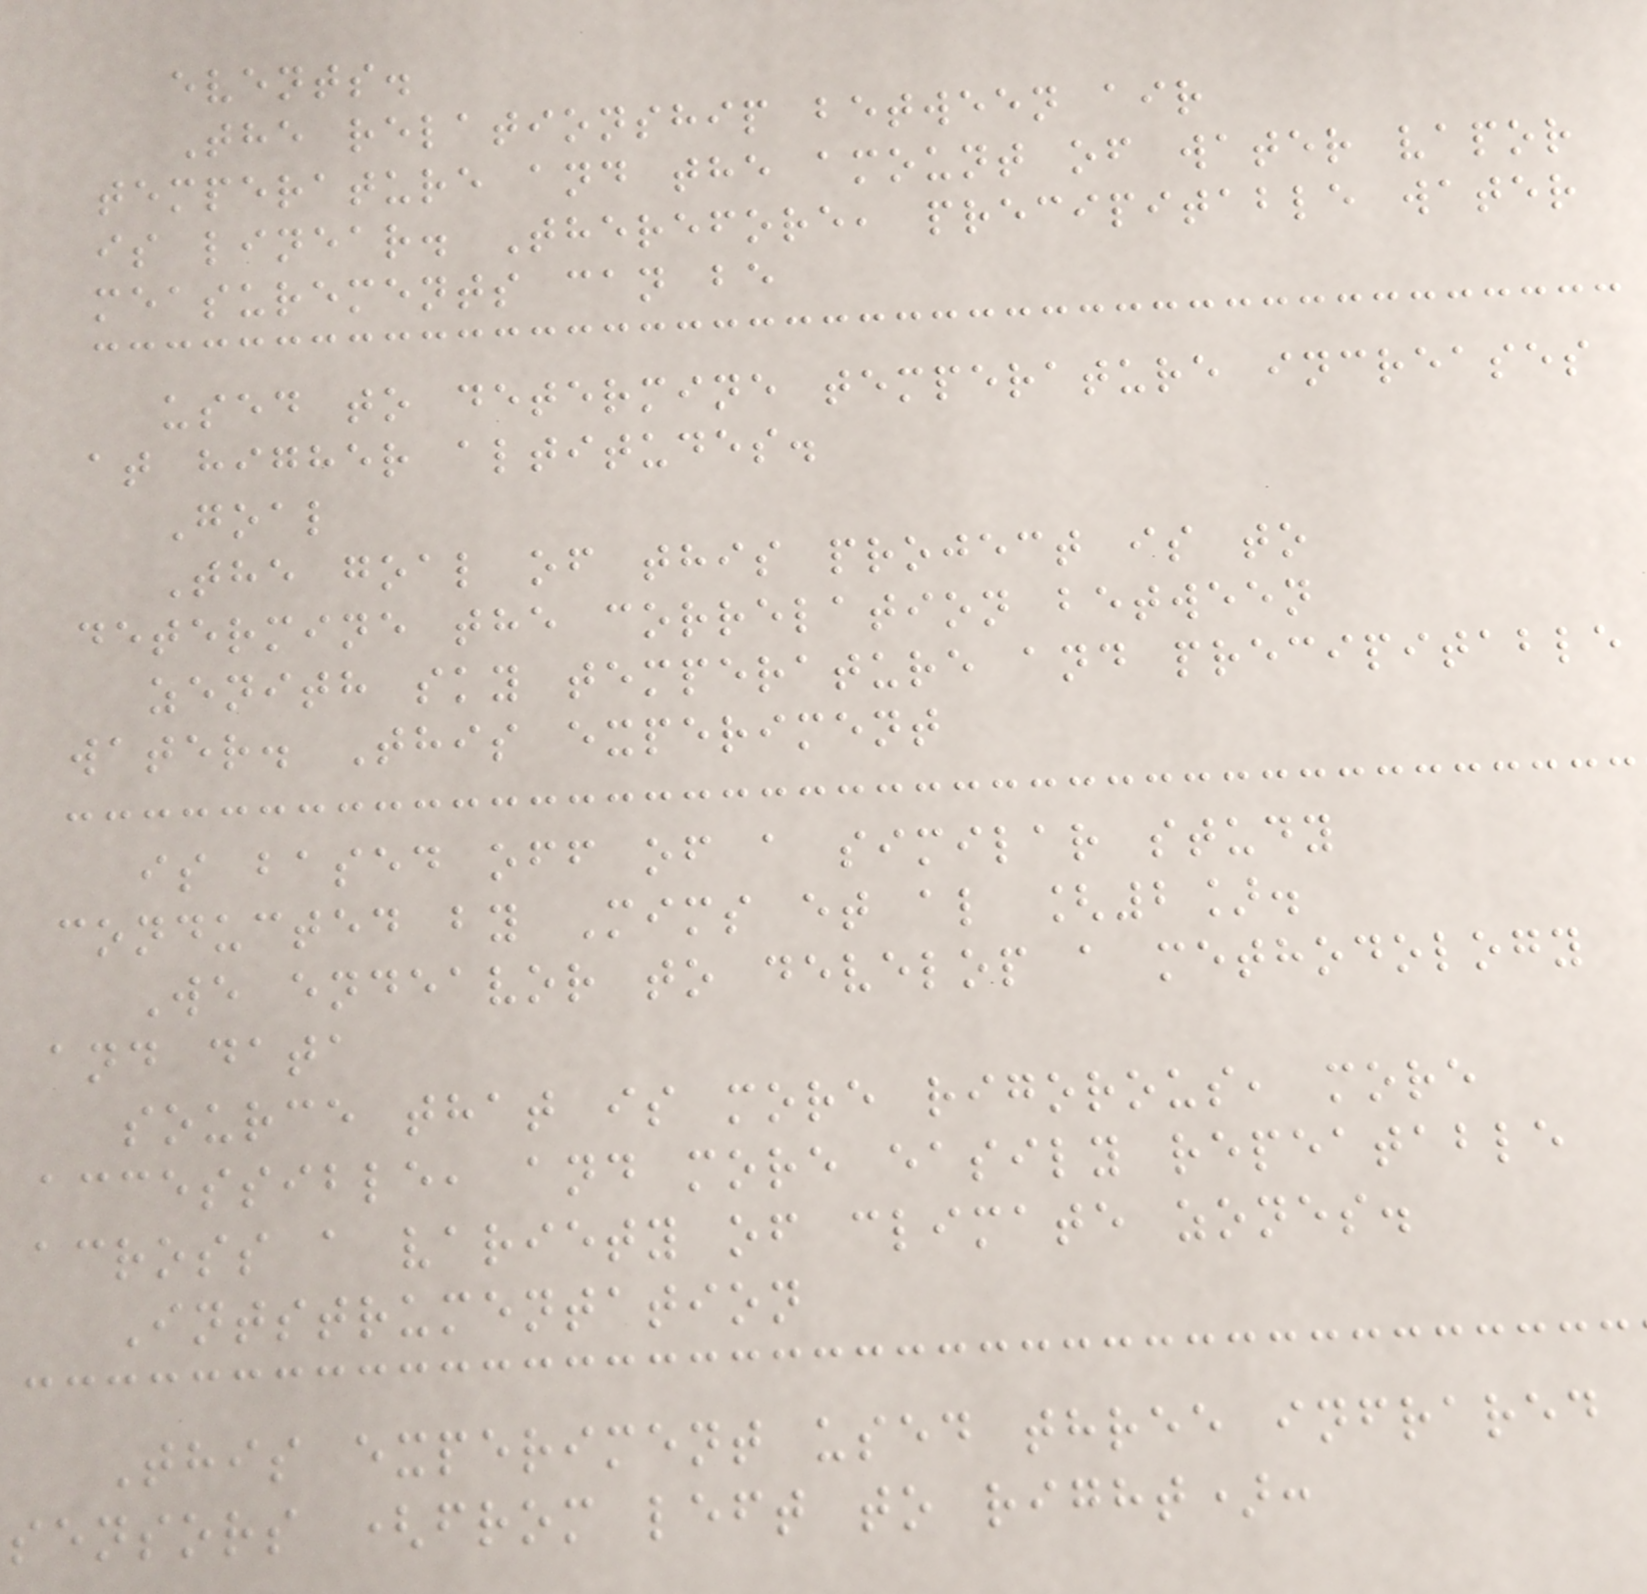events.
The relationship between air
temperature and the amount of water vapor
is linear. Therefore, precipitable water
measurements can be
used to determine temperature increases
at higher altitudes.
Goal
The goal of this project is to
determine the correlation between
zenith sky temperature and precipitable
water. This experiment
is based off of a similar study
conducted by Mims et al [2].
We endeavor to develop a methodology
and data
source that is more rigorous, more
accessible, and more easily repeatable
across a variety of climate zones.
Intstrumentation
This experiment used three infrared
sensors (from left to right):
